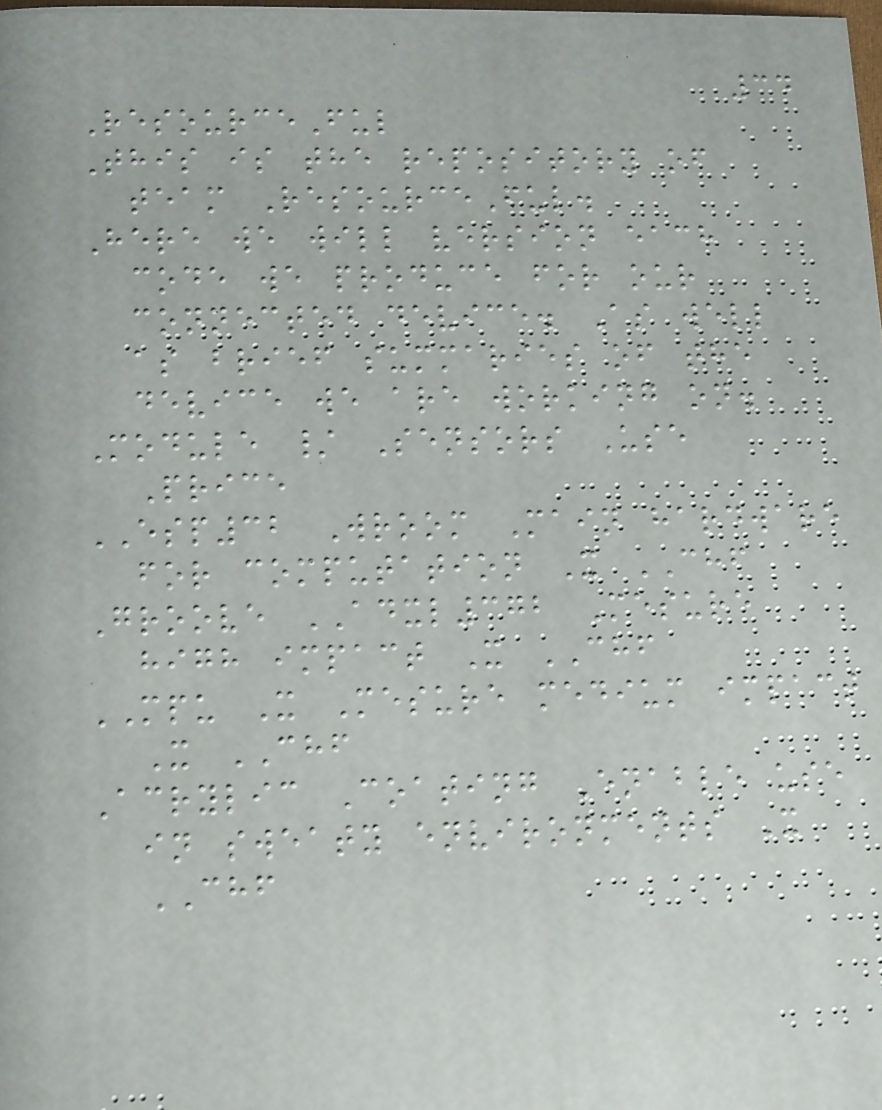34
ResourceFul
This is the repository of
team ResourceFul.
Here we will version each
code we produce for our
connected device. As well
as brief summaries of the
device we are working on.
Module / Sensors Use
Price
ESP32 Wroom Main hardware
for computation X CHF
Groove ADXL372 Mesure
high impact X CHF
MPU X Mesure medium impact
X CHF
Acrylic Coating Enable use
in sweaty environments X
CHF
